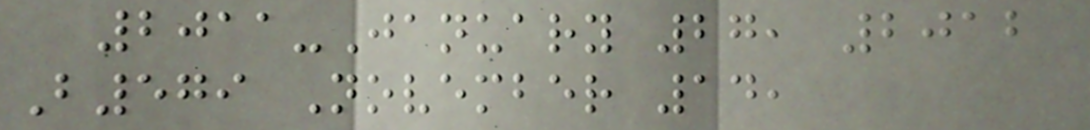2011-January 27, 2012
B579 November 14,
